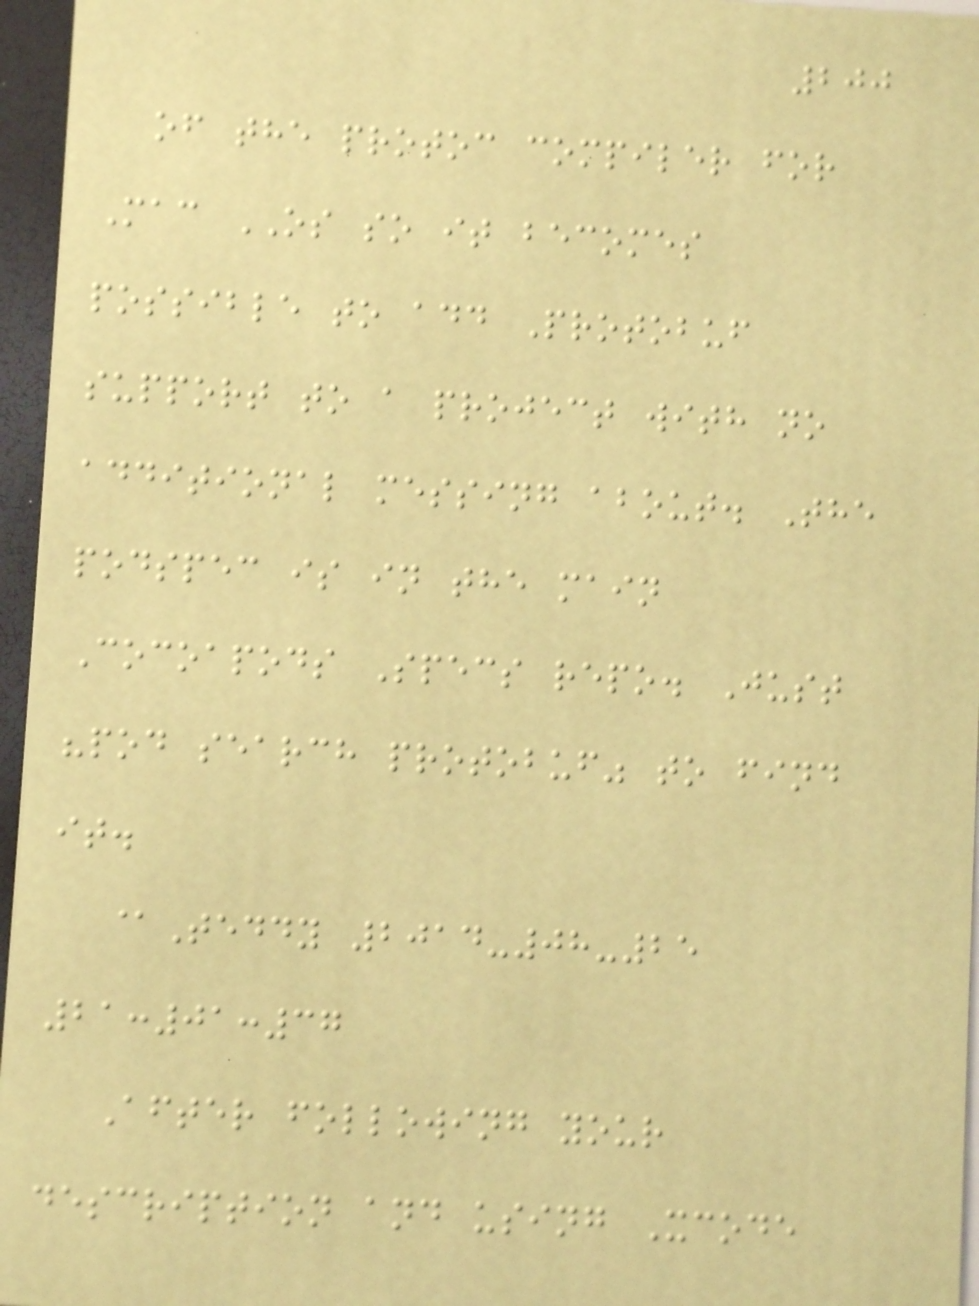200
of the protoc compiler for
Mac OS so it becomes
possible to add Protobuf
support to a project with no
additional messing about. The
podspec is in the main
Cocoapods Specs repo. Just
"pod search protobuf" to find
it.
@Teddy 2014-08-25
21:01:37
After following your
description and using Xcode
